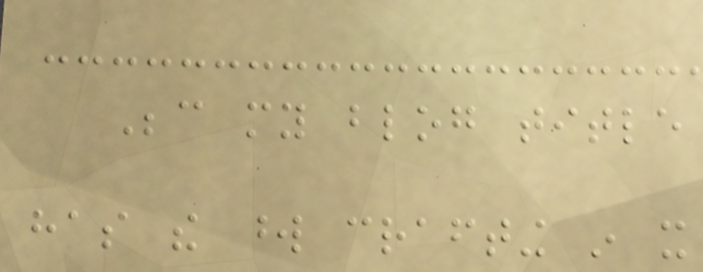Because my blog title
has the word crafting in it
